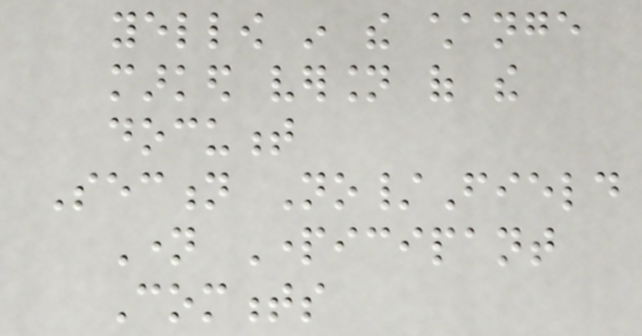yellow in the change
marked version of the
document
Section No/Field
Name Participant
Comments
